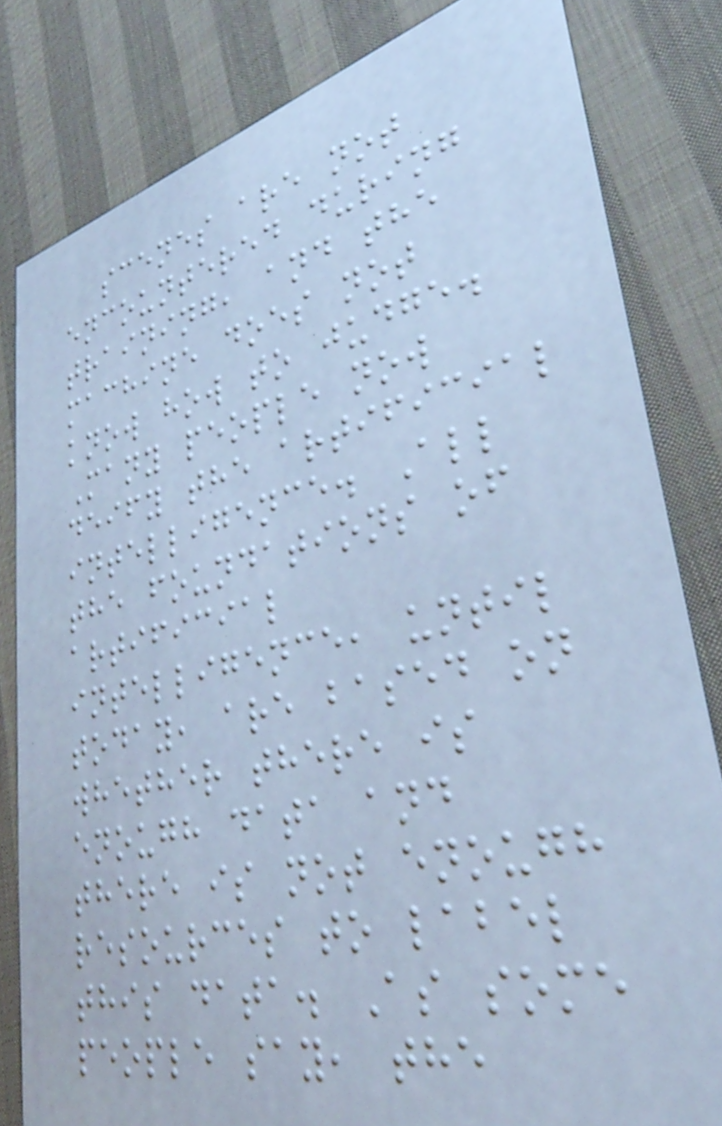scenes are not
encountered during
training, and the
machine does not
know how to judge.
Many people now
deify the artificial
intelligence. All
the foundations of
artificial
intelligence, until
today, are based on
whether there is
enough data and
there is not enough
resources to label
this data. As some
people say, the
